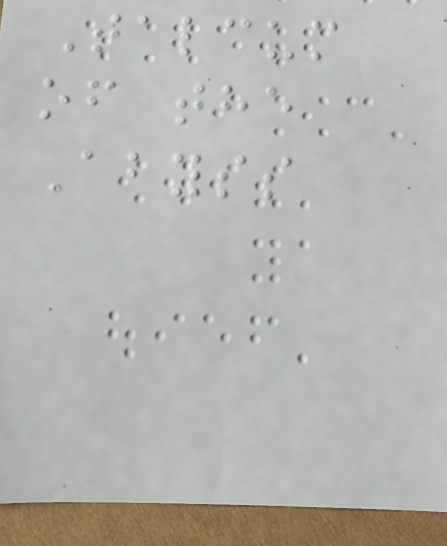Talcum
of the
Abyss
